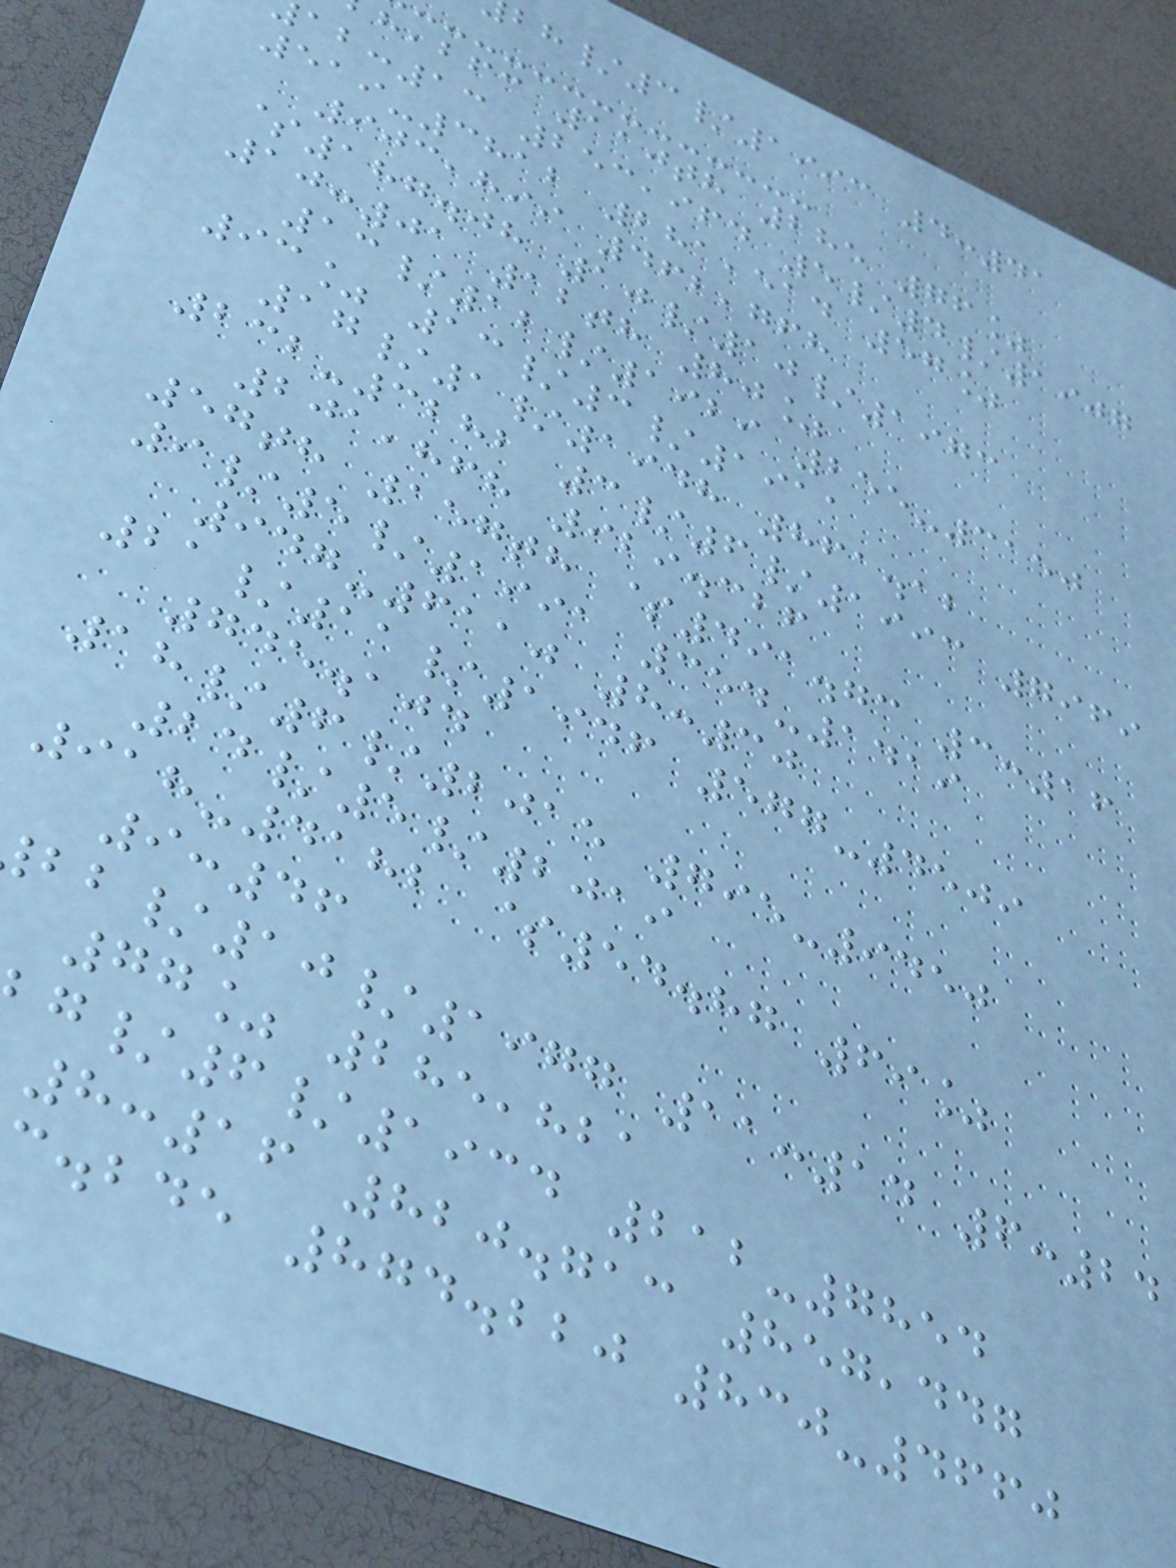/3/1993 4:41
,bfc 110th 285 76%
:13 253,964 5/4/1907
519-3812 281,514 57%
903,899 462,768
$187.08 10/10/1973
10:01 12th 80%
13/12/1929 255-3150
93% 13/3/1911
17/1/1948 861.12
232-3282 3/6/1993 7969
201,868 929.326
57th 157th $491.73 3:16
9/5/1991 354-1419
947-6110 8:30
21/11/1946 577-4509
745.104
18/6/2015 795-9450
24/5/2019
918-4182 $54.87 69%
9:46
/10/1977 11:14 6:24
77% 285,821
/6/1934 212-7854
8:16 820.713 857,447
c.bde 874.220 830-4660
